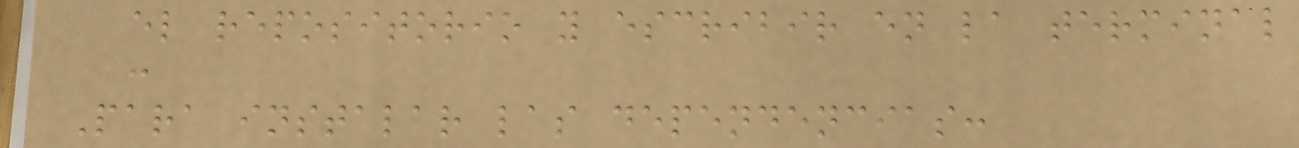el repositorio y escribir en la terminal
:
Para instalar las dependencias:
